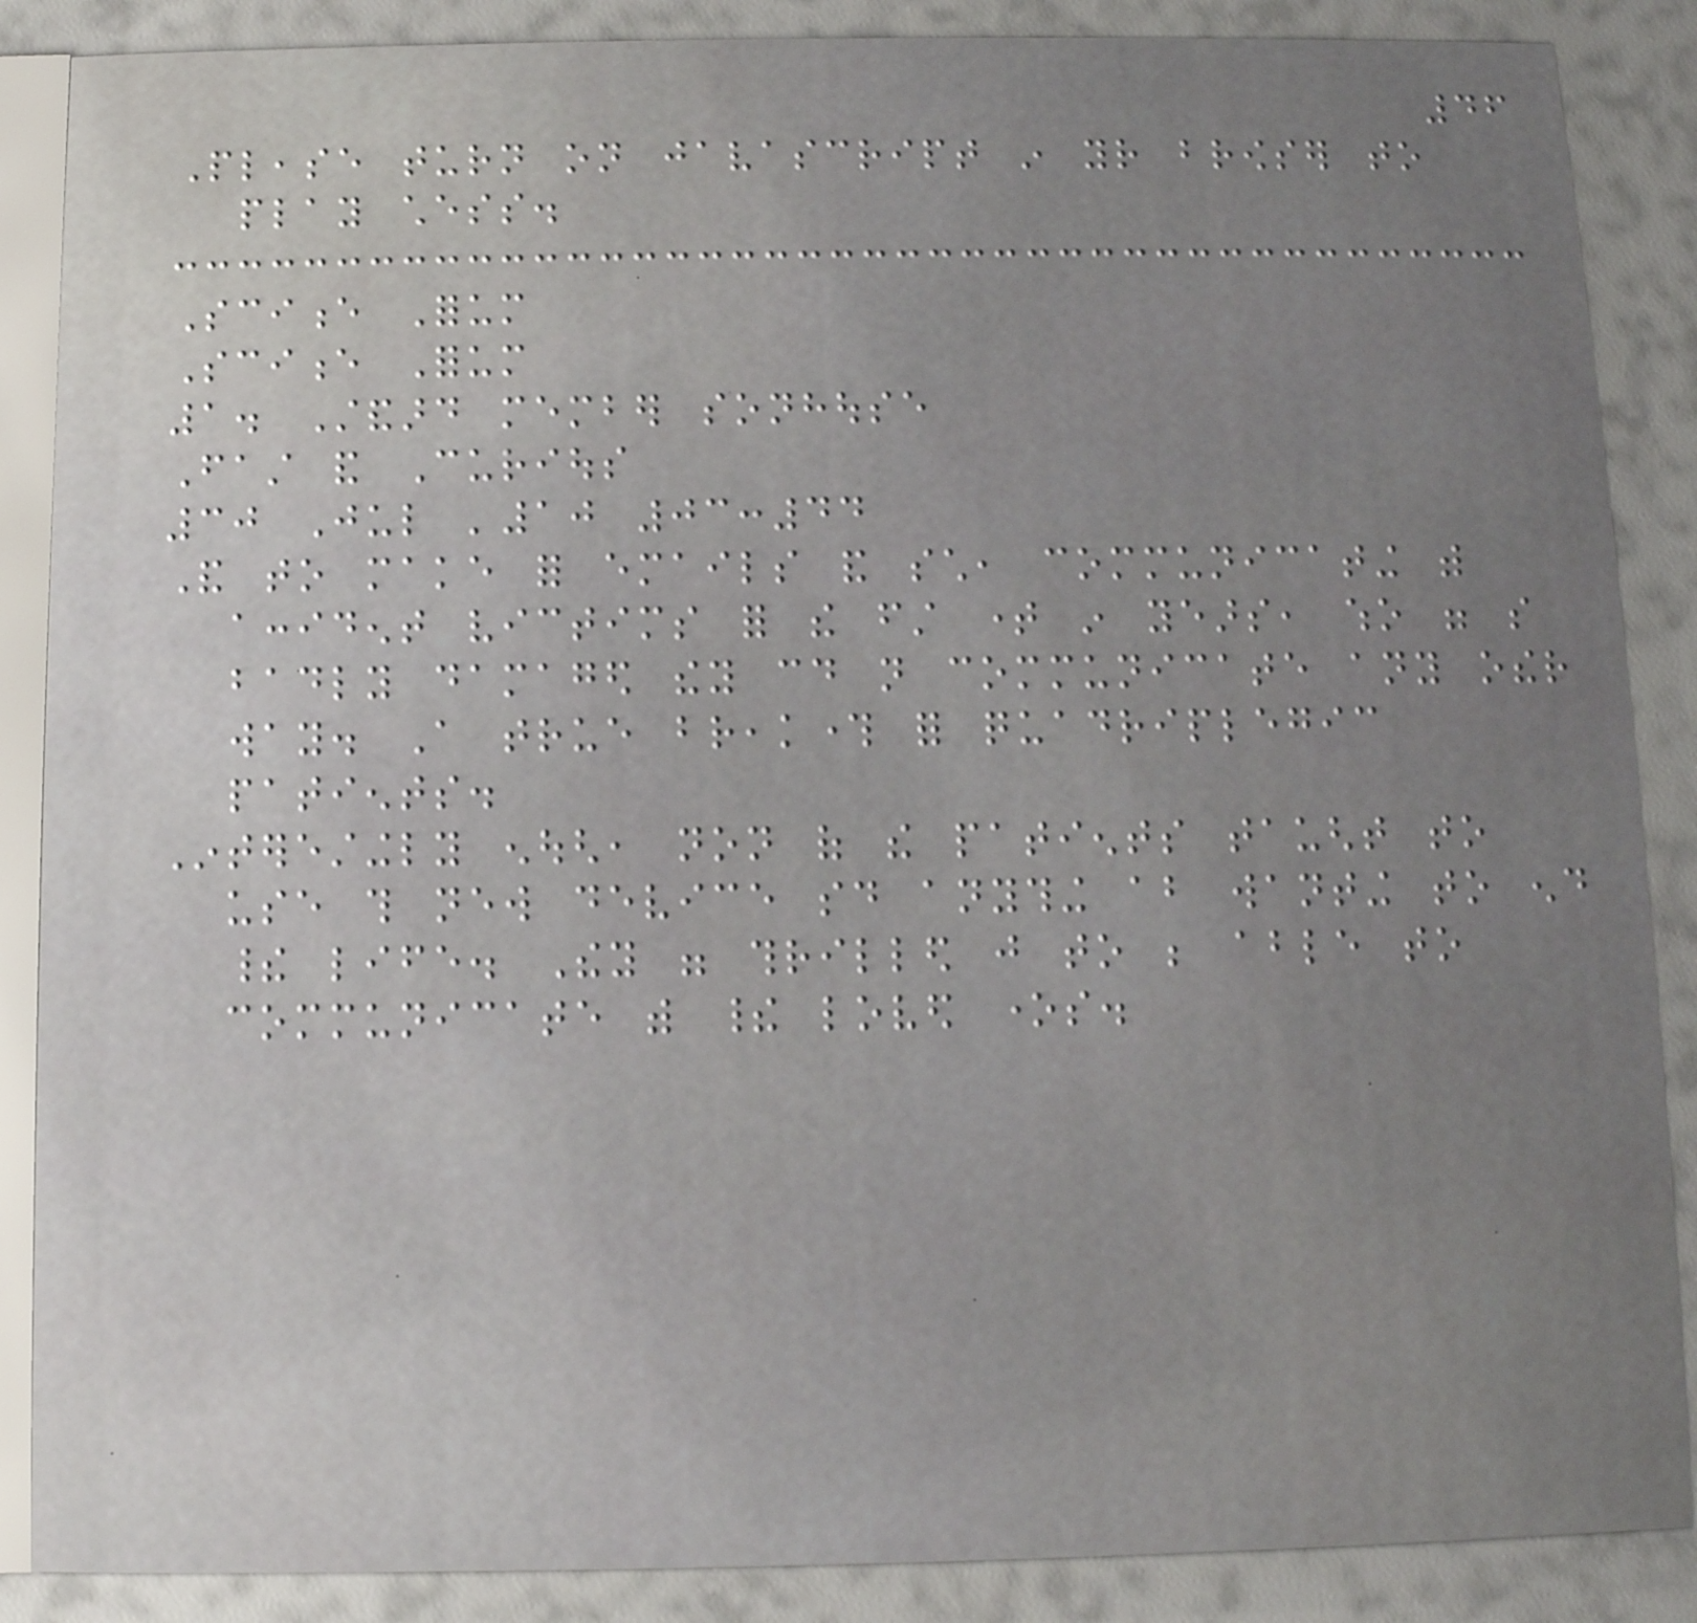46
Please turn on javascript in your browser to
play chess.
Science Forum
Science Forum
1. Standard member sonhouse
Fast and Curious
30 Jul '10 03:44
And to make for emails and such, communicating with
accident victims for the first time in years, who were so
badly damaged they could not communicate any other
way. A true breakthrough for quadriplegic
patients.
Interestingly enough, non of the patients taught to
use this new device said anything about wanting to end
their life. They were thrilled just to be able to
communicate with their loved ones.
